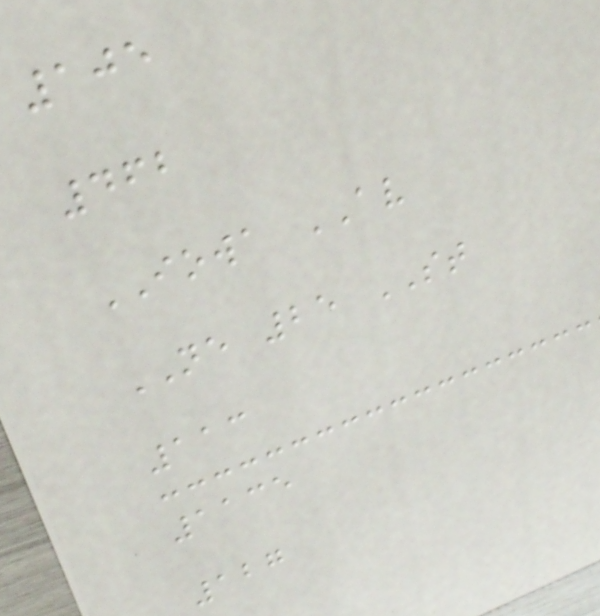105
462
IOWA AV
NE 25 ST
113
1135
127
